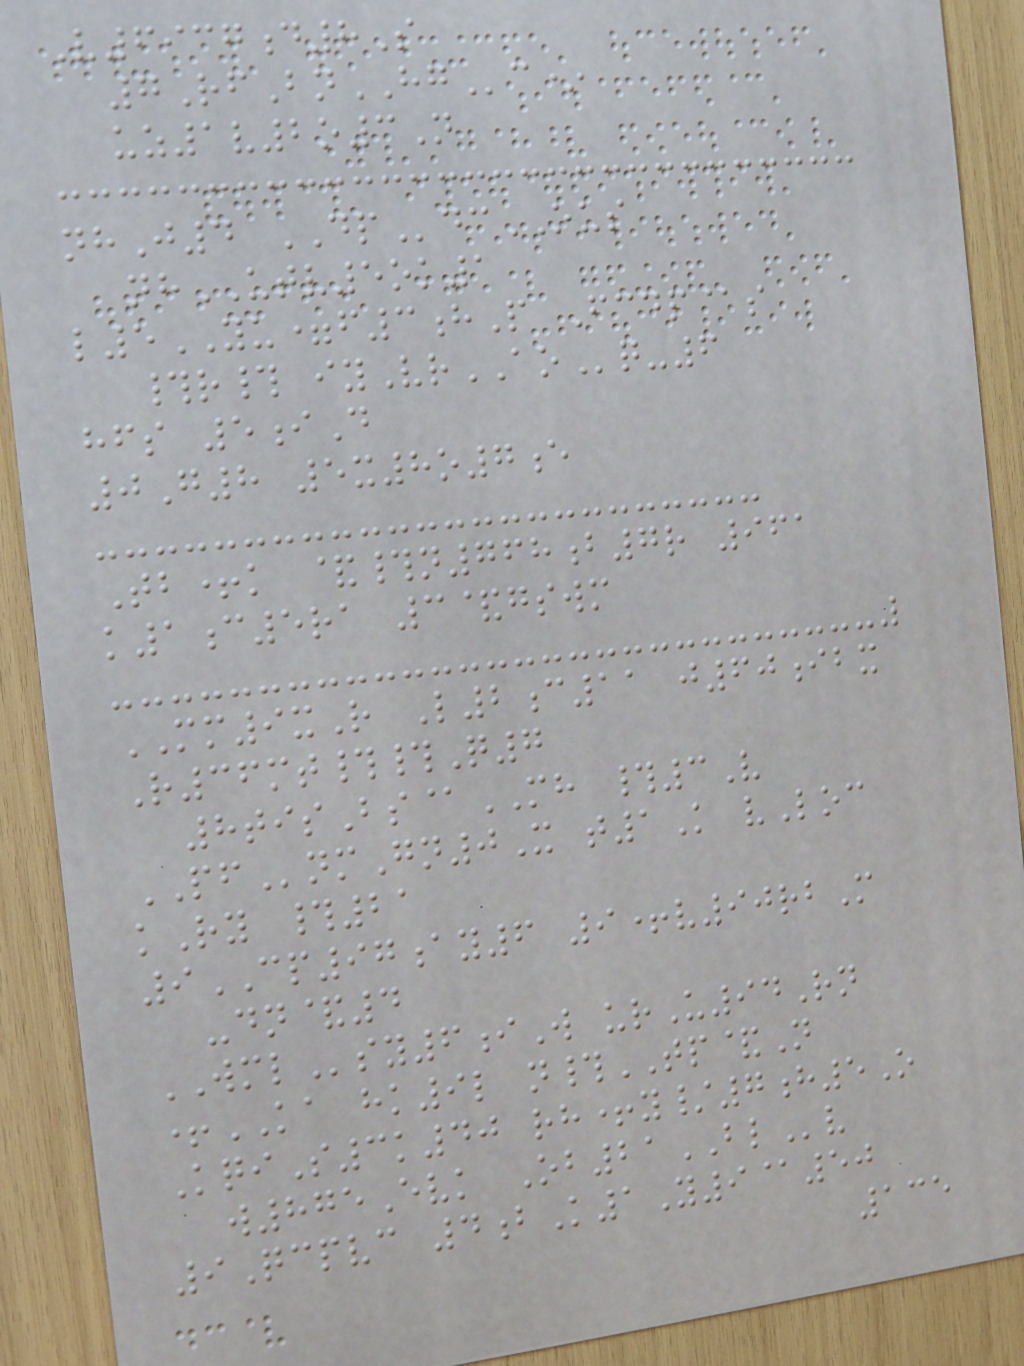V6937d8S
7RfBnHGc*
uz1v2o3N
nhJ4 DPdcOUS
nhUTV5ok1
l5YU=f3hP Fcdp@s
#r# iyVrAOq-6
hfs 5iD
0G8 5x8o7e
Tb+k &#n768b7r 961
k1c5ra 3&gswm
MM9xR L2c11 j60ibx
R36mt##Q7
8tisBs@MH #3V
PFnmGn0X t1K vLoc
kRy #21
9CP97ay6 9+v90rbM
-dn&4
WMLsy6iW urU94Rn
+KA hk9l n#TP&N
KqiS3k40 rh+y/7h5O
w875Evk Ob21BLv
9Qcpvc 4bK1Y9@50
135
